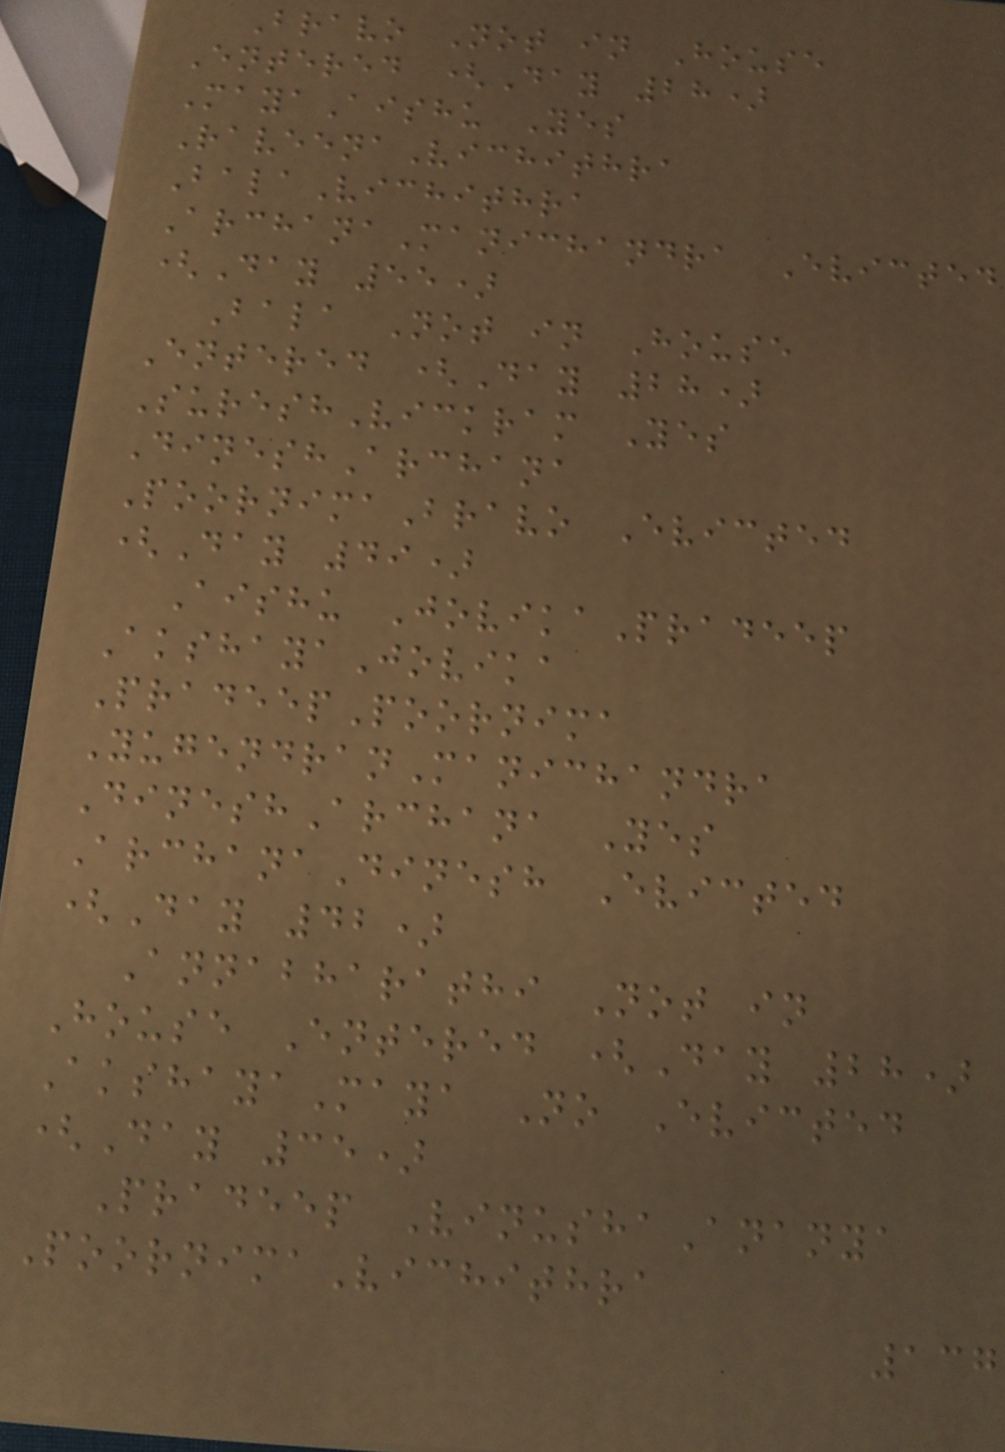Bravo Not in House
Entered (Day 28)
MayaAishu Yes
RaveenaVichithra
BalaVichithra
ArchanaManichandra Evicted
(Day 55)
Bala Not in House
Entered (Day 28)
SureshVickram Yes
DineshArchana
PoornimaBravo Evicted
(Day 49)
Aishu JovikaPradeep
AkshayaJovika
PradeepPoornima
YugendranManichandra
DineshArchana Yes
ArchanaDinesh Evicted
(Day 42)
Annabharathi Not in
House Entered (Day 28)
AkshayaMaya No Evicted
(Day 35)
Pradeep VinushaAnanya
PoornimaVichithra
137
